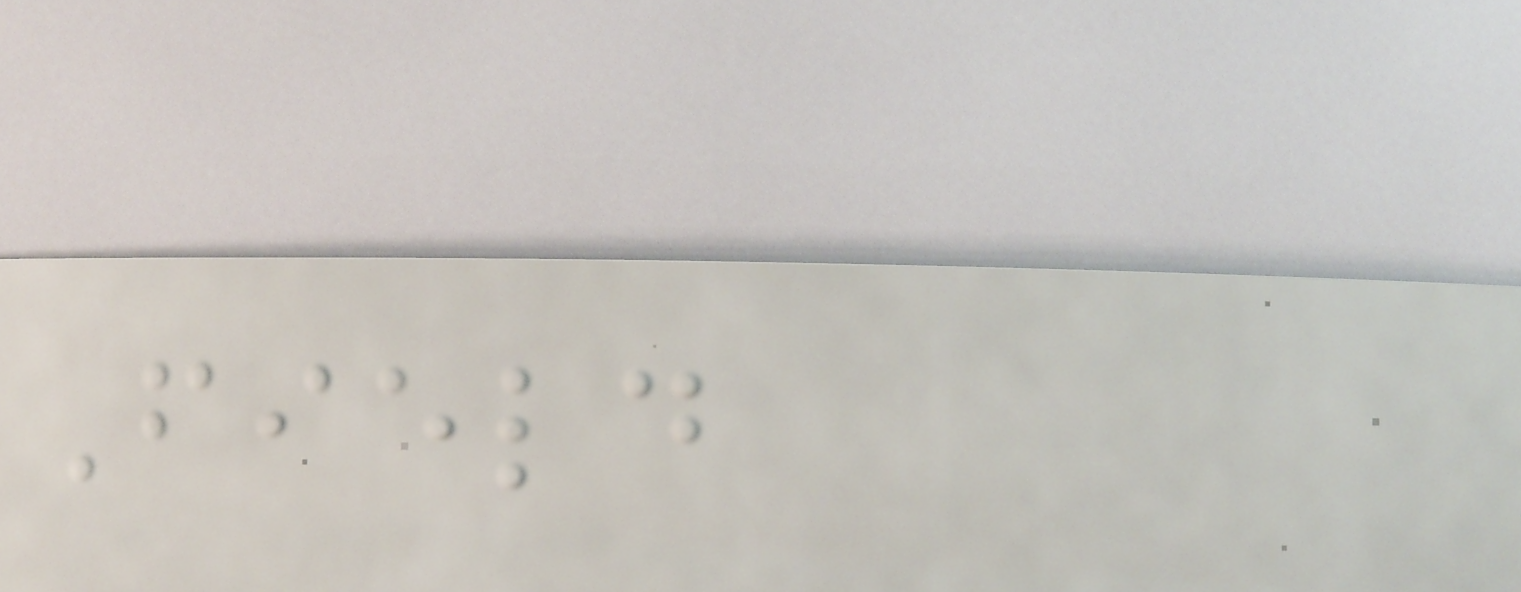Field
